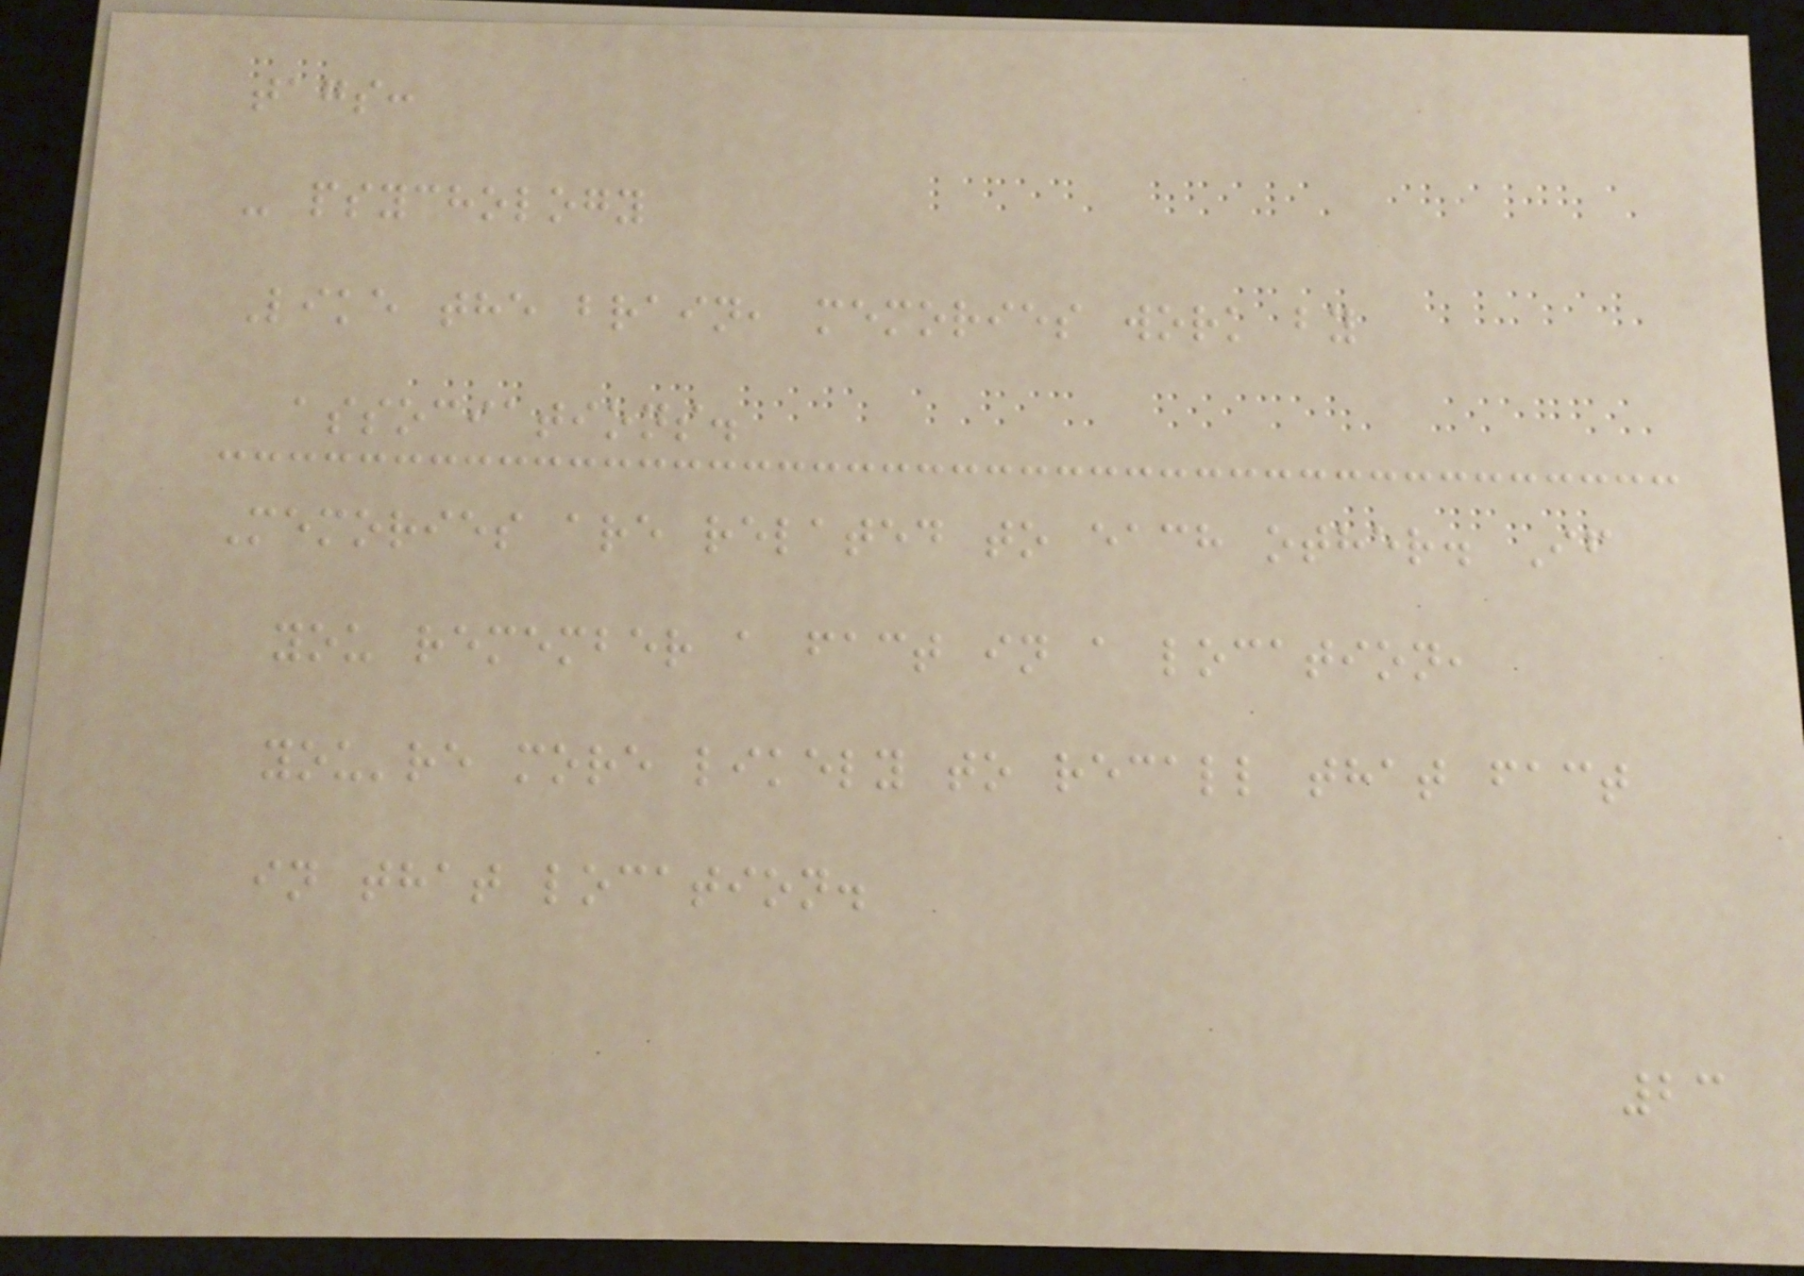tags:
- psychology
Like the brain, memories work by
associations.
Memories are related to each other. If
you remember a fact in a location,
you're more likely to recall that fact
in that location.
23
